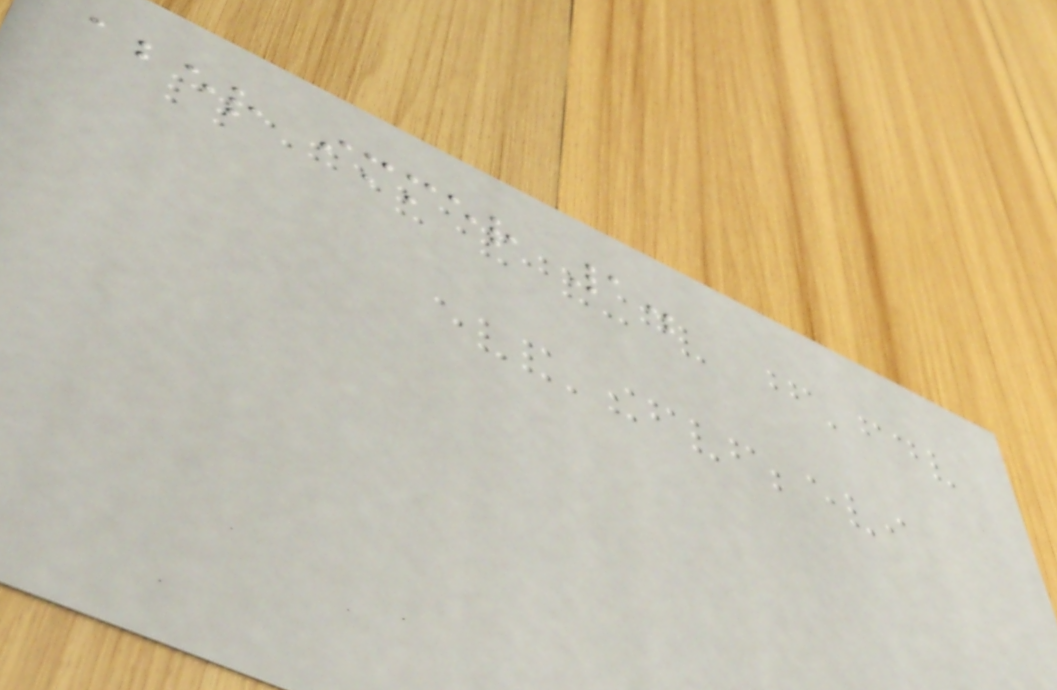aber immer 1.
